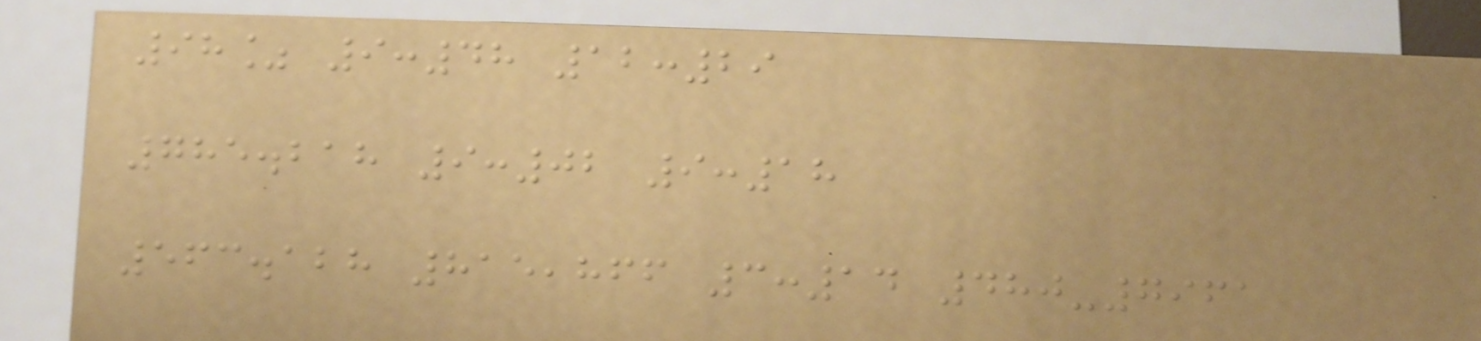98% 9:48 12:29
785.218 9:02 9:18
563.128 815,866 3:14 480-7961
